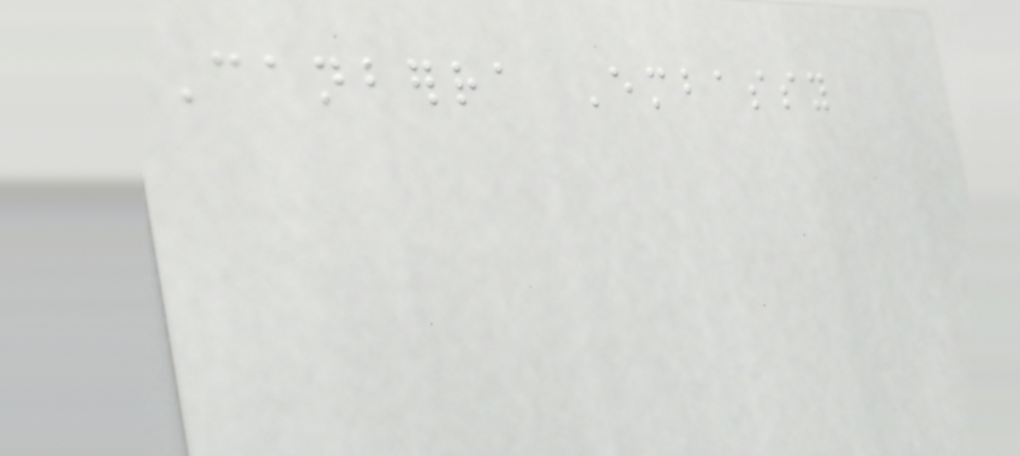Canberra Embassy
